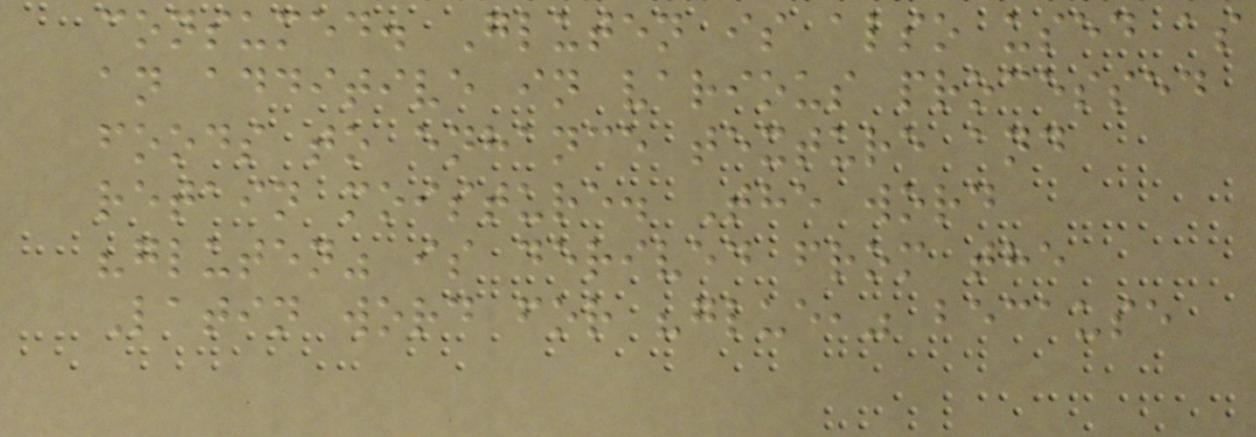consumed. Gluten is also used as
an additive in various processed
foods to enhance texture and
retain moisture. The word
"gluten" is derived from the
Latin word for "glue," because
